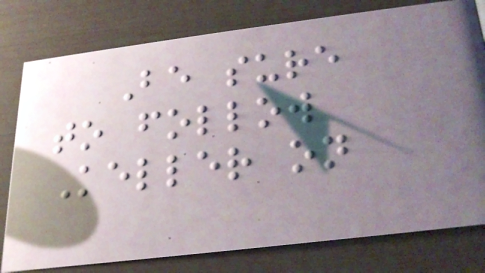Be sure
to follow
Keller on
